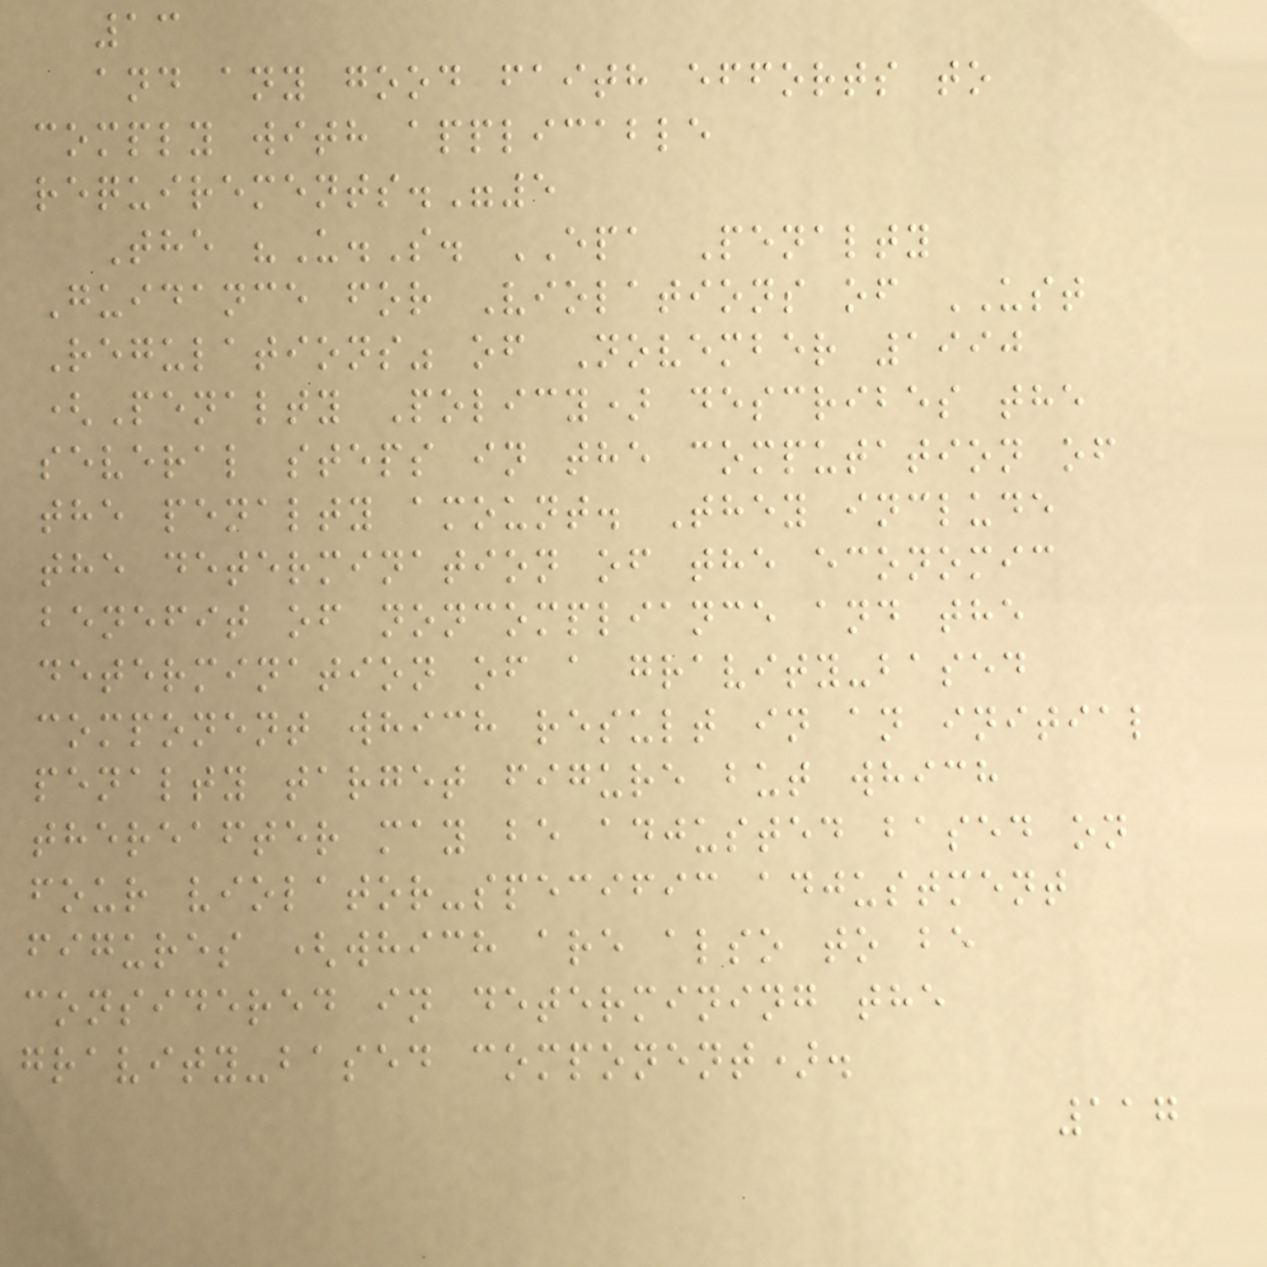13
and any good faith efforts to
comply with applicable
requirements."5
The "U.S. EPA Penalty
Guidance for Violations of UST
Regulations" of November 1990
(Penalty Policy) describes the
several steps in the computation of
the penalty amount. They include
the determination of the economic
benefit of noncompliance and the
determination of a gravity-based
component which result in an initial
penalty target figure but which
thereafter may be adjusted based on
four violator-specific adjustment
figures (which are also to be
considered in determining the
gravity-based component).
117
